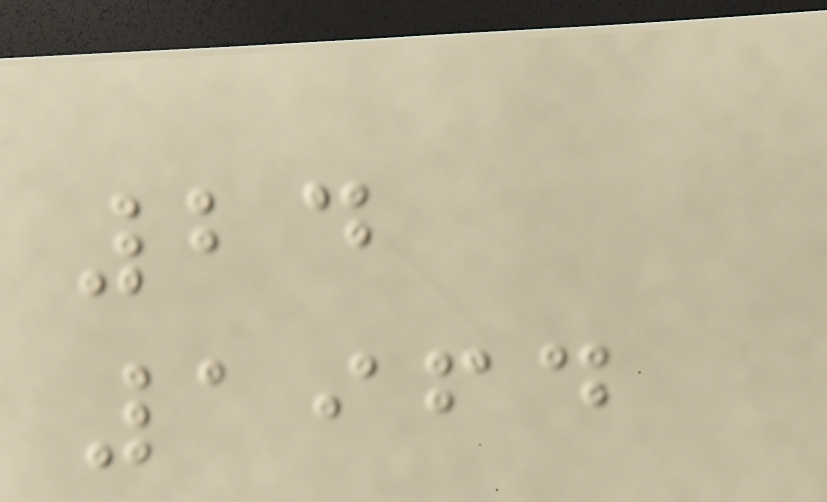24
1964
